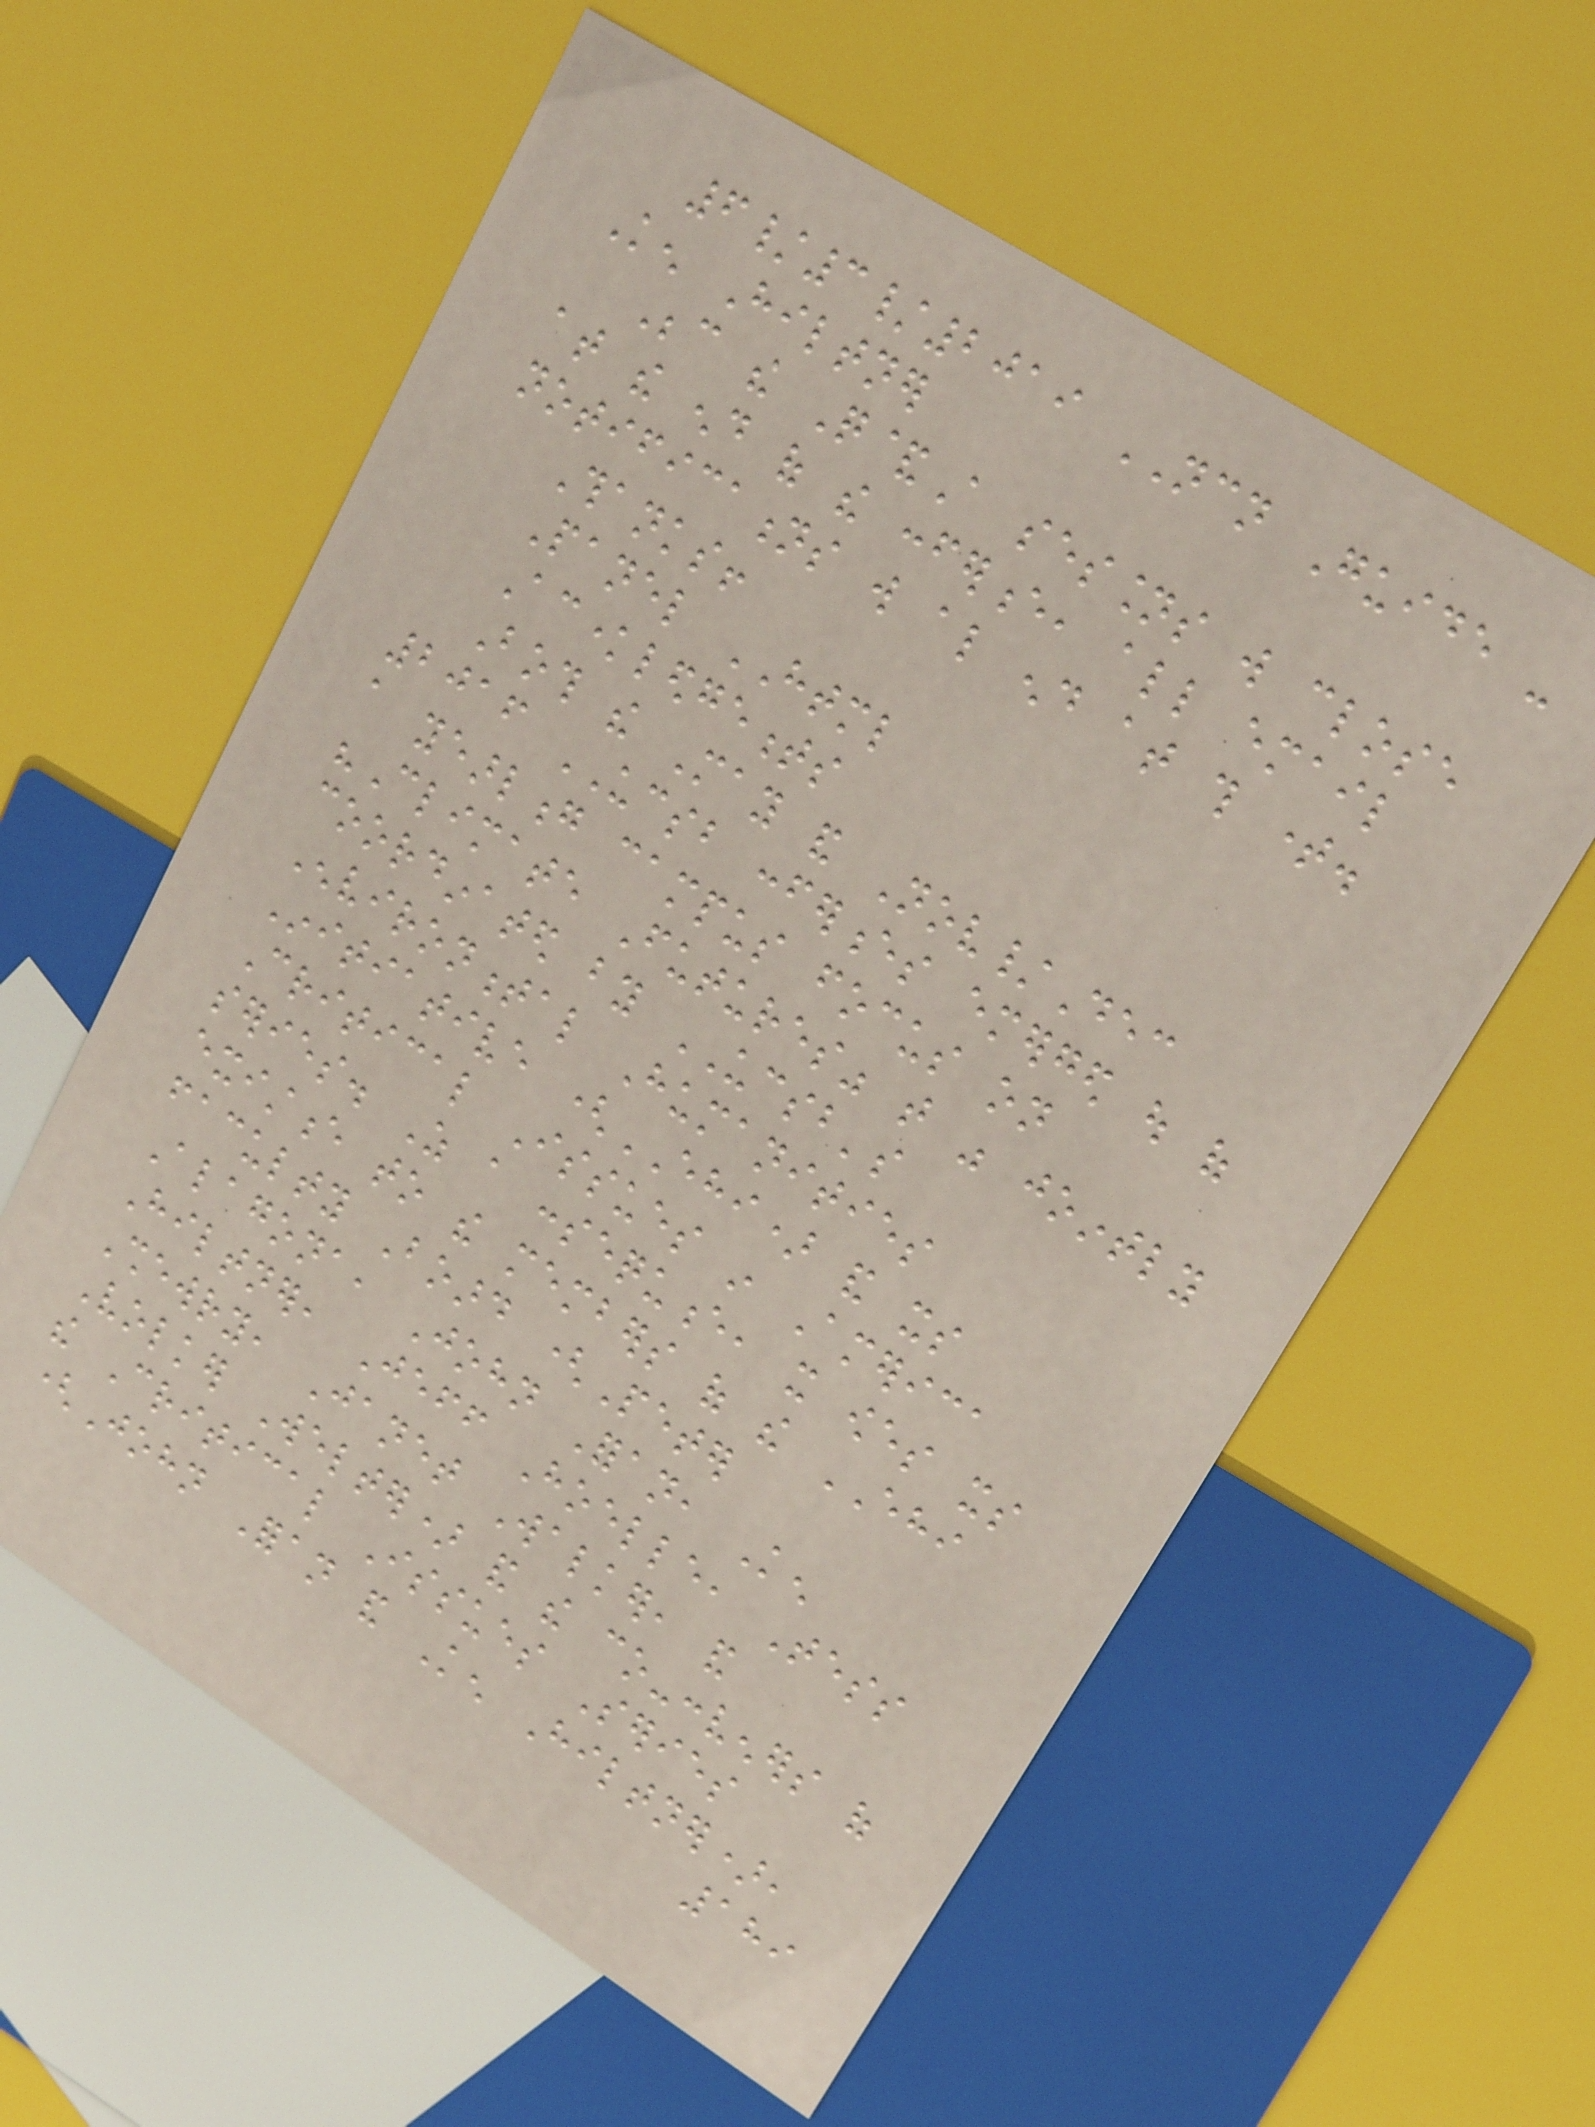6/3/2019 NCN Guide -
Ken Hiltner
Because the Q&A sessions will close
at the end of the conference, all email
notifications will also end at this time.
Thanks!
Panel HTML
Acknowledgements
Both the May and Nov/Dec
2016 UCSB conferences emerged out of
a yearlong campus focus on
"Climate Futures" that was jointly
coordinated by UCSB's
Environmental Humanities
Initiative (EHI) and its
Critical Issues in America
series. As a consequence, it owes its
existence to the members of the EHI
faculty Board (Peter
Alagona, John Foran, Ken
Hiltner, Jeff Hoelle, Tess
Shewry, Janet Walker, and
Volker Welter) and the co-conveners of
the Critical Issues Series
(John Foran and Ken Hiltner),
189
